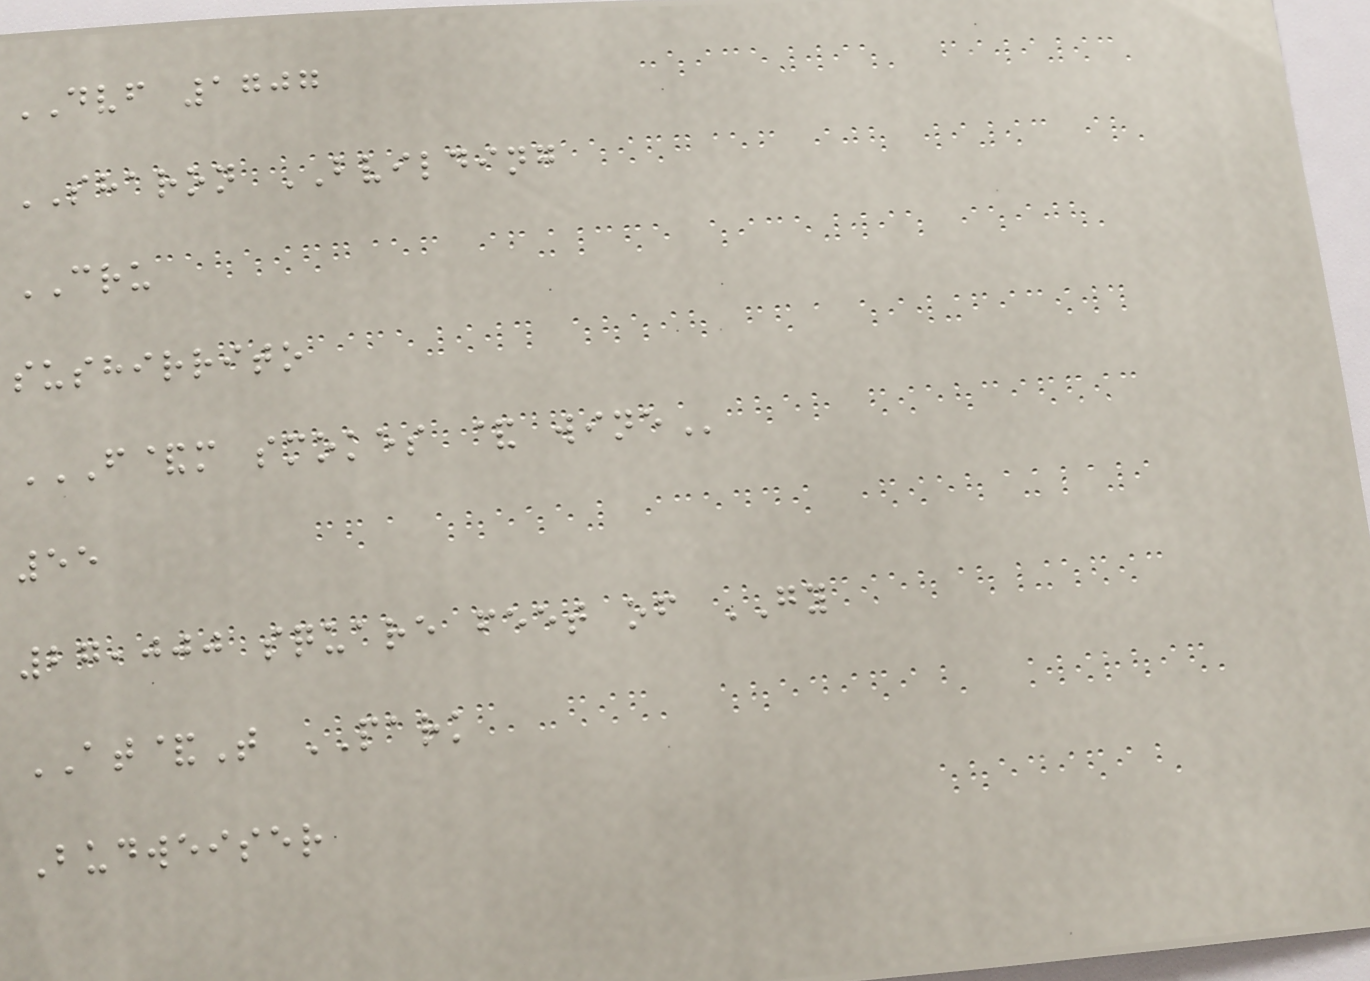DVF 1707
SHARON BVILDING
CRU
sushirrito
F&M SMOKES & WINE
55
27,000 square feet of GY
AT&T PARK
Budweiser
